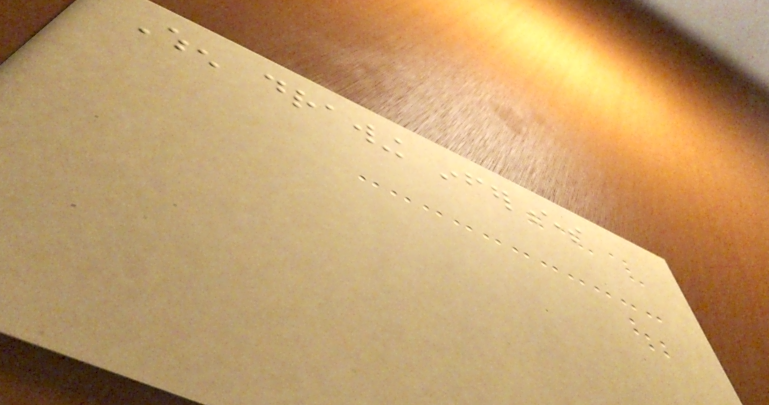When drawing inferences
